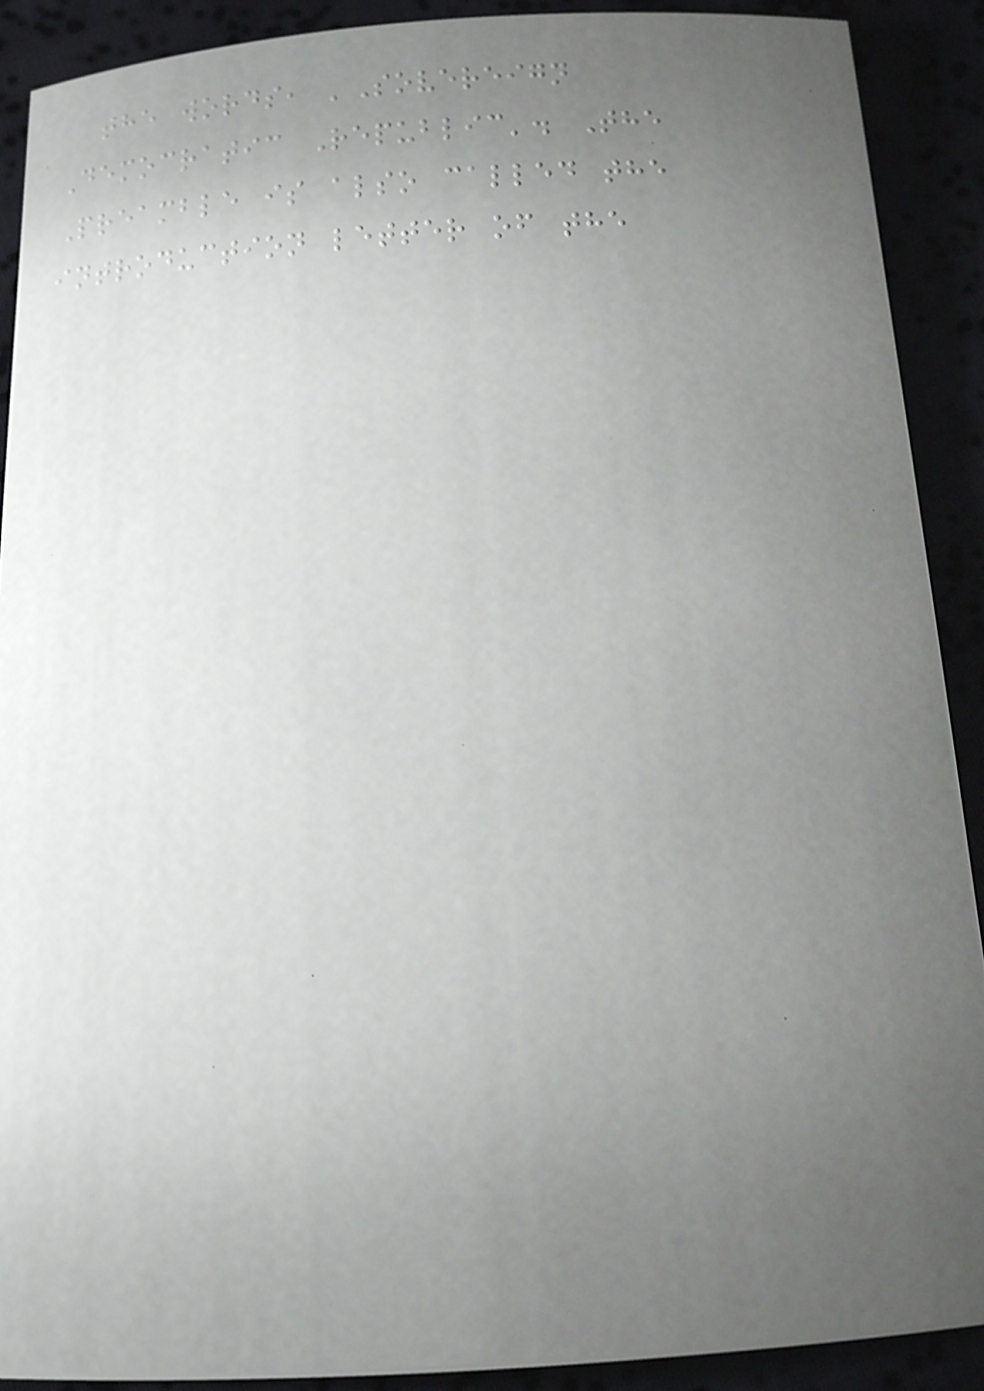the words, 'Sovereign
Democratic Republic'. The
Preamble is also called the
introduction letter of the
